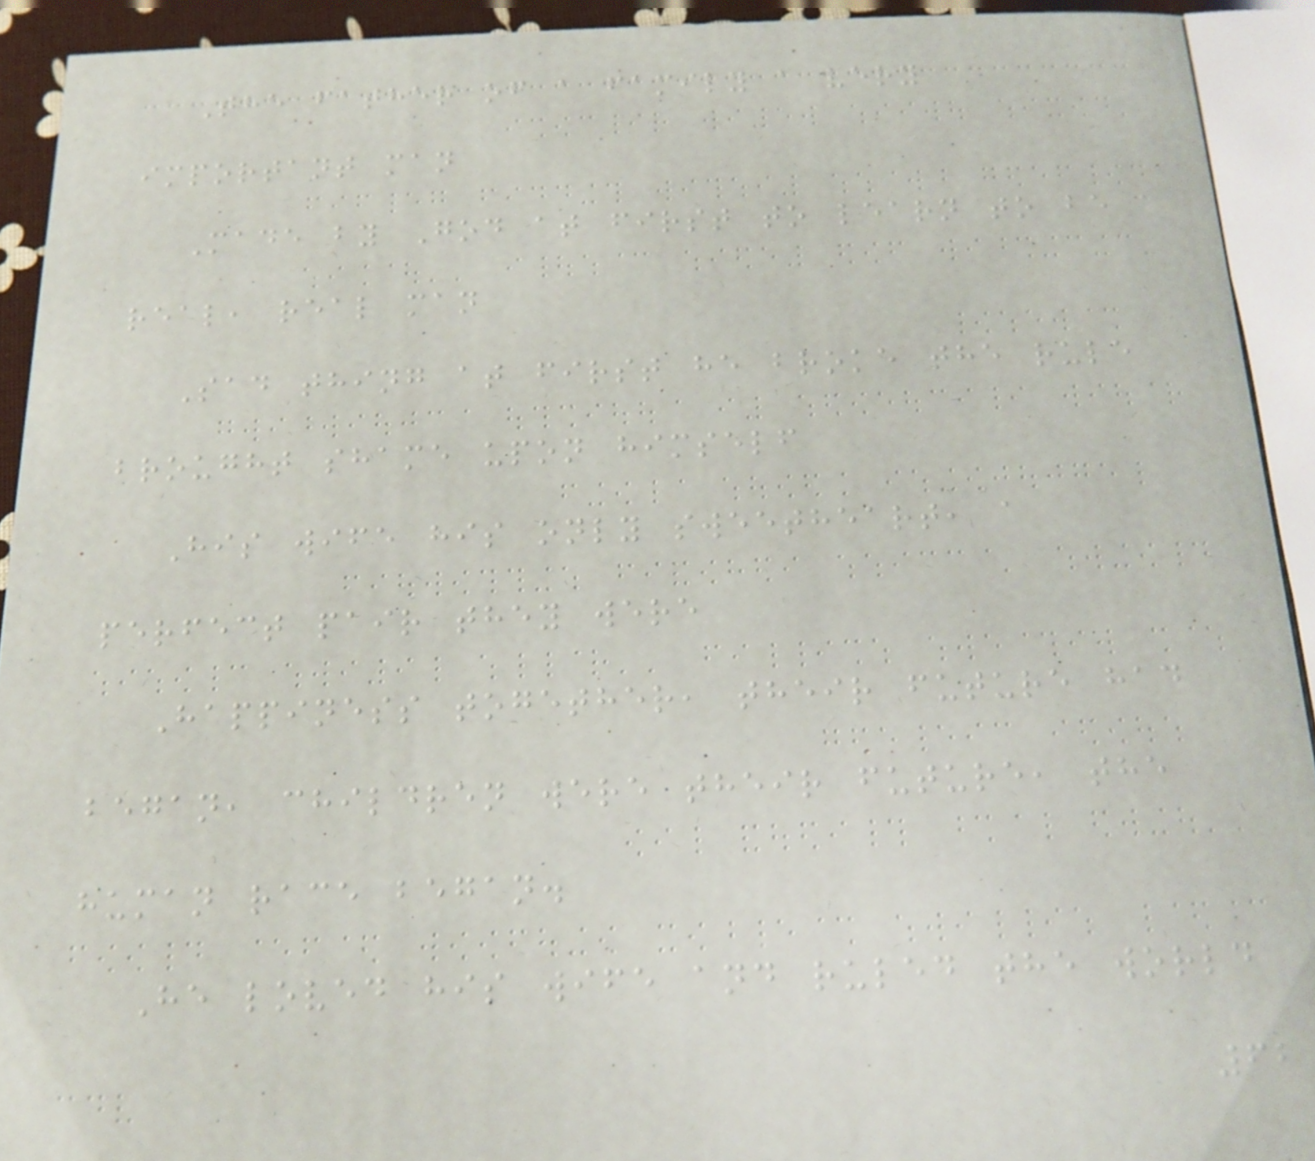The father of a family a very
important man
Made by God at first to learn to be a
real, real man
Sad thing at first he broke the rule
brought shame upon himself
His wife his only sweetheart, a
perfect pair they were
Happiness together, their future had
began, children were their future, the
human race began.
He loved his wife and ruled the world
62
